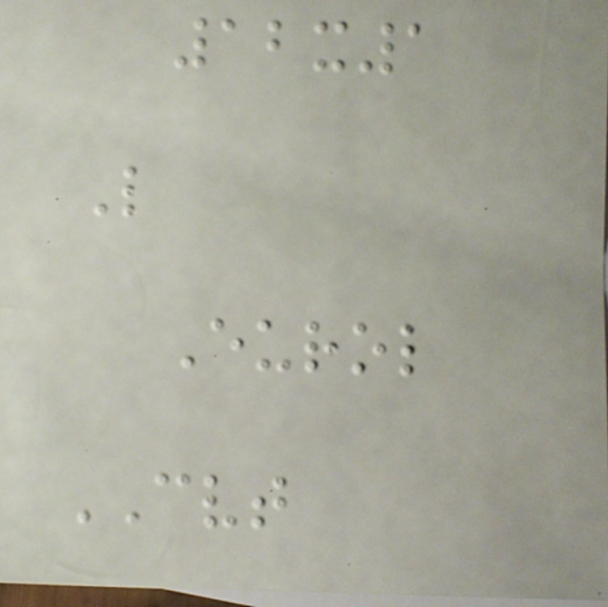12x1
L
Eurol
CVT
